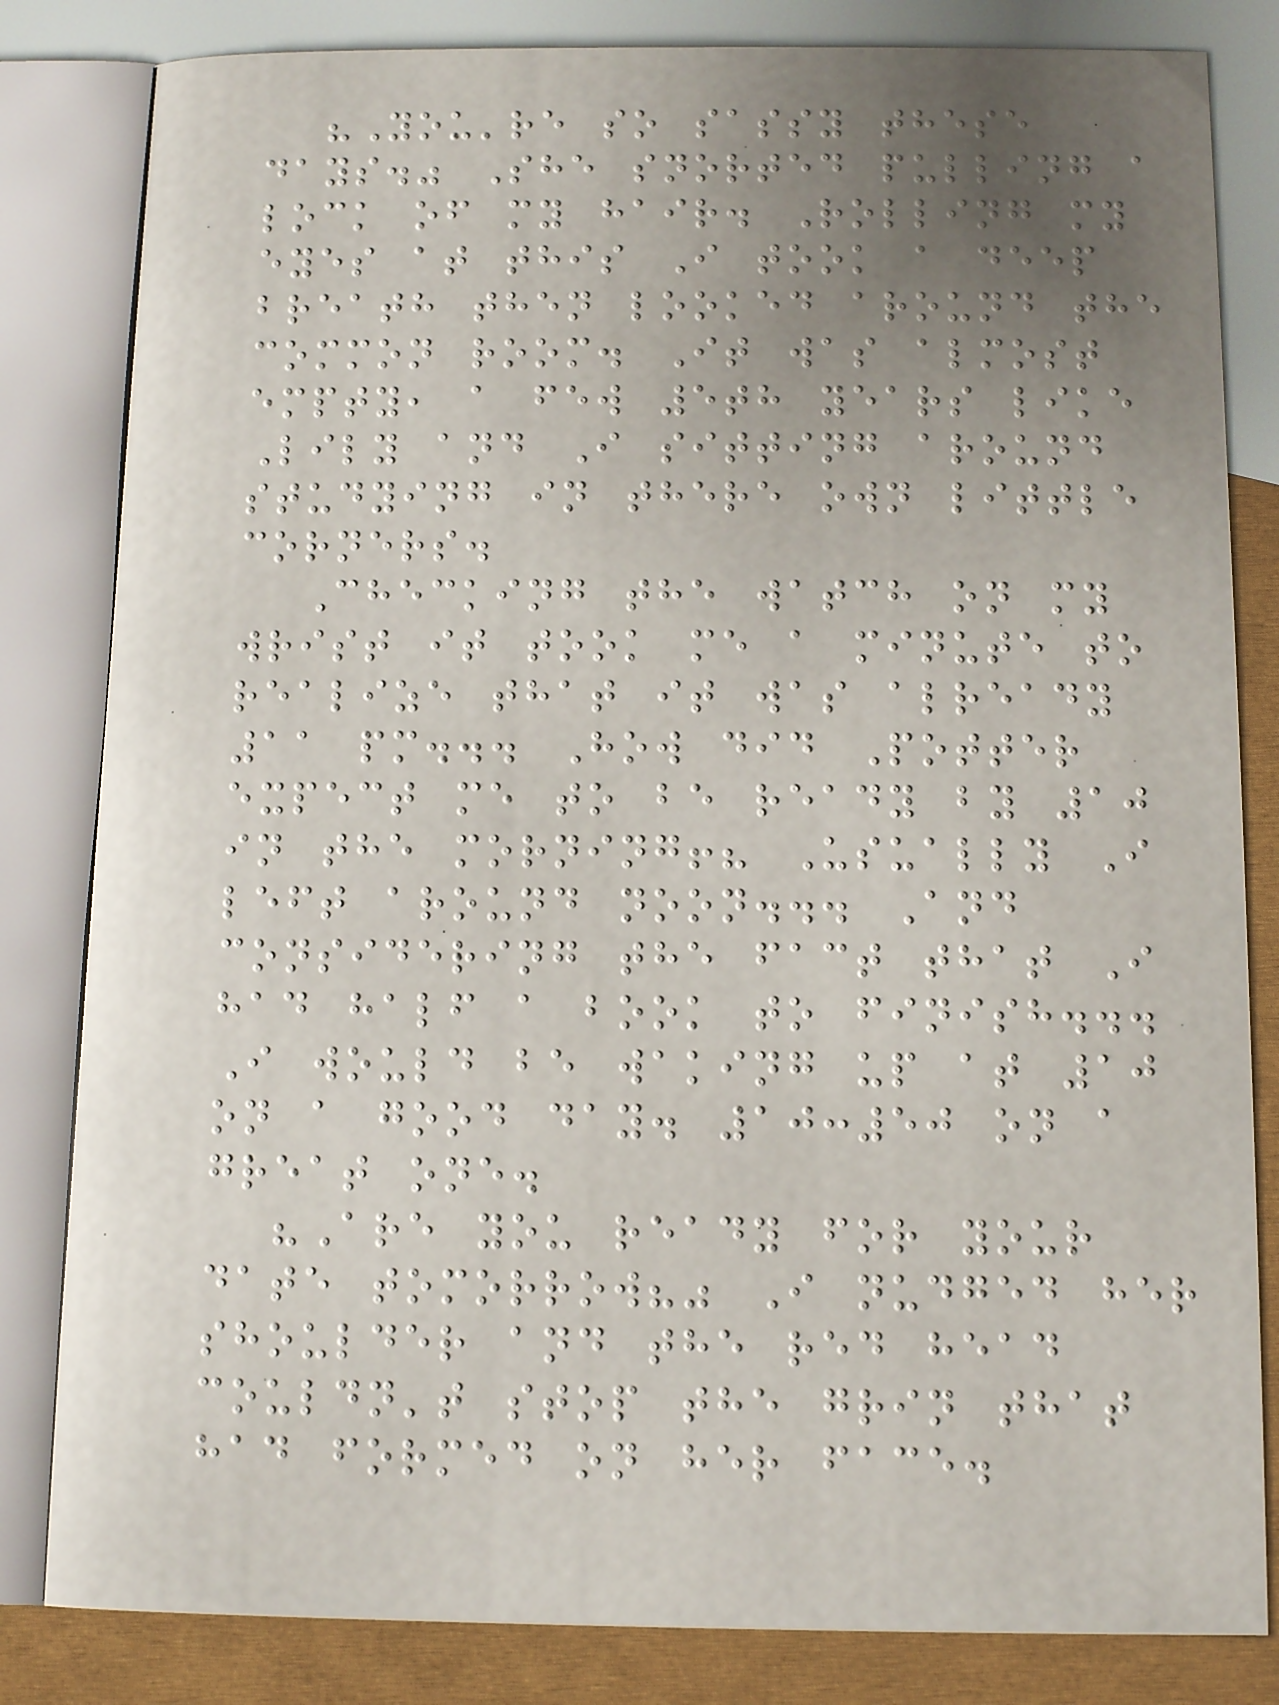"You're so sassy these
days." She snorted pulling a
lock of my hair. Rolling my
eyes at this I took a deep
breath then looked around the
common room. It was almost
empty, a few 5th years like
Lily and I sitting around
studying in there own little
corners.
Checking the watch on my
wrist it took me a minute to
realize that it was already
11 pm... How did Potter
expect me to be ready by 10
in the morning!? Usually I
left around noon... And
considering the fact that I
had half a book to finish...
I would be waking up at 10
on a good day. 10:50 on a
great one.
"Are you ready for your
date tomorrow?" I nudged her
shoulder and the red head
couldn't stop the grin that
had formed on her face.
